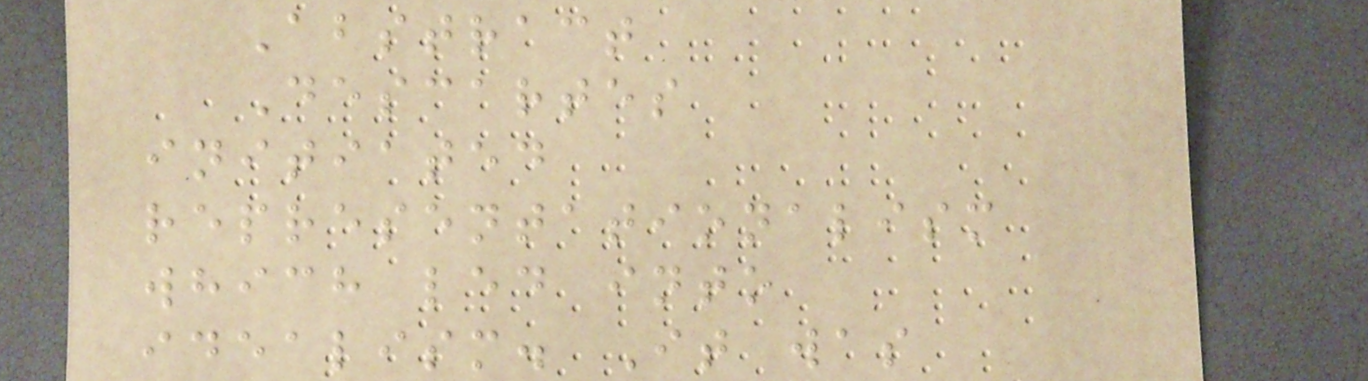Abstract
Descartes
initiated
representationalism
which led into
idealism. It was
